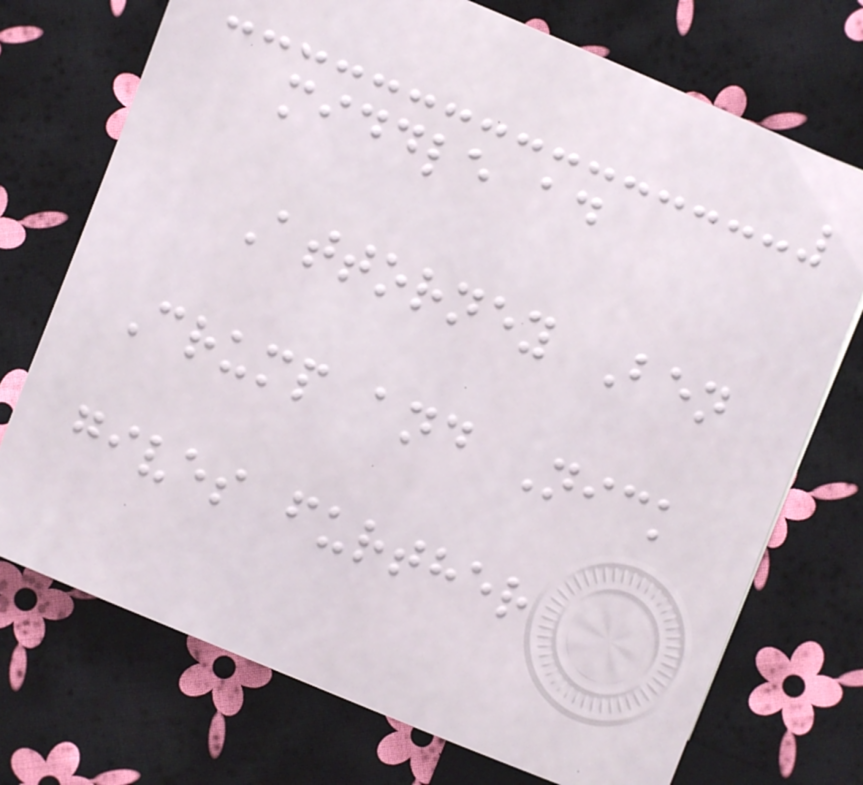middle ad
Attorney Ben
Crump and Nick
gives further
